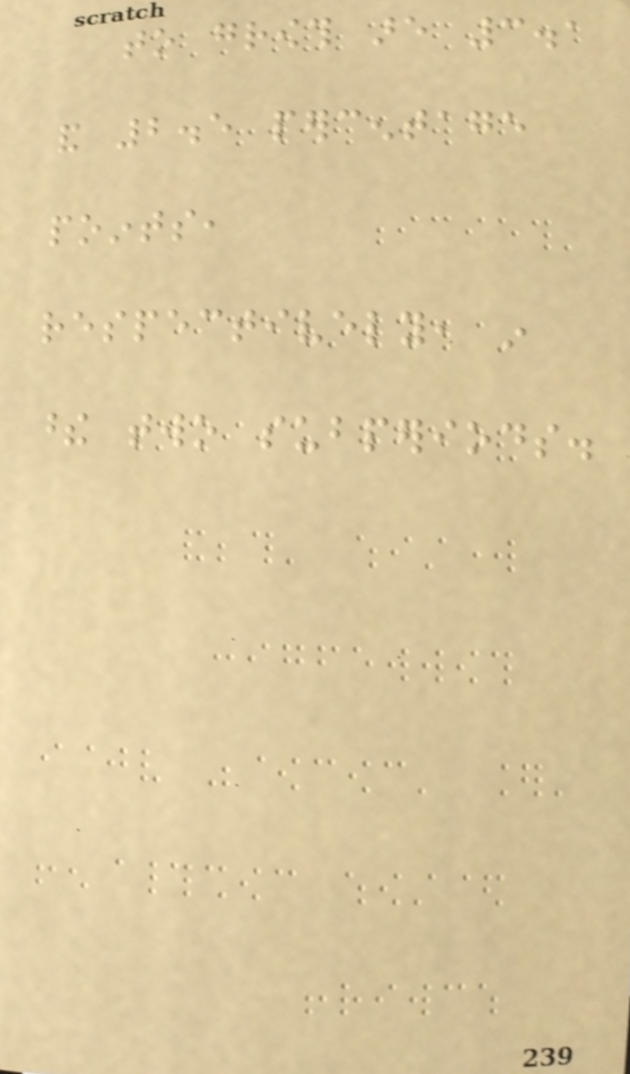to growth are 3.1
and 2.5 percentage
points,
respectively, in
these two subperiods.
